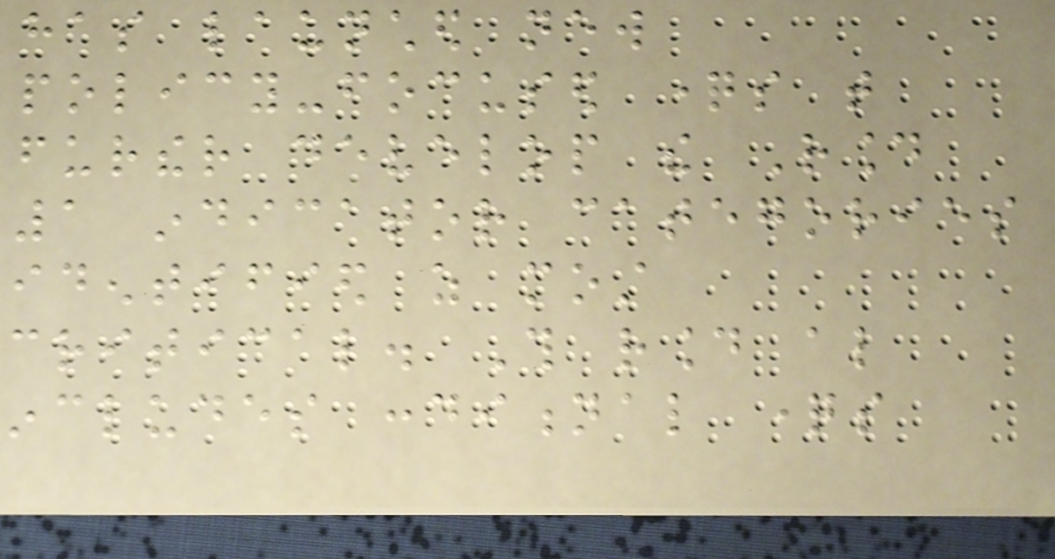has launched new
policy-focused questions that
further develop the Round
1 indicator categories
identified as most
critical. This round also
includes conditional questions
